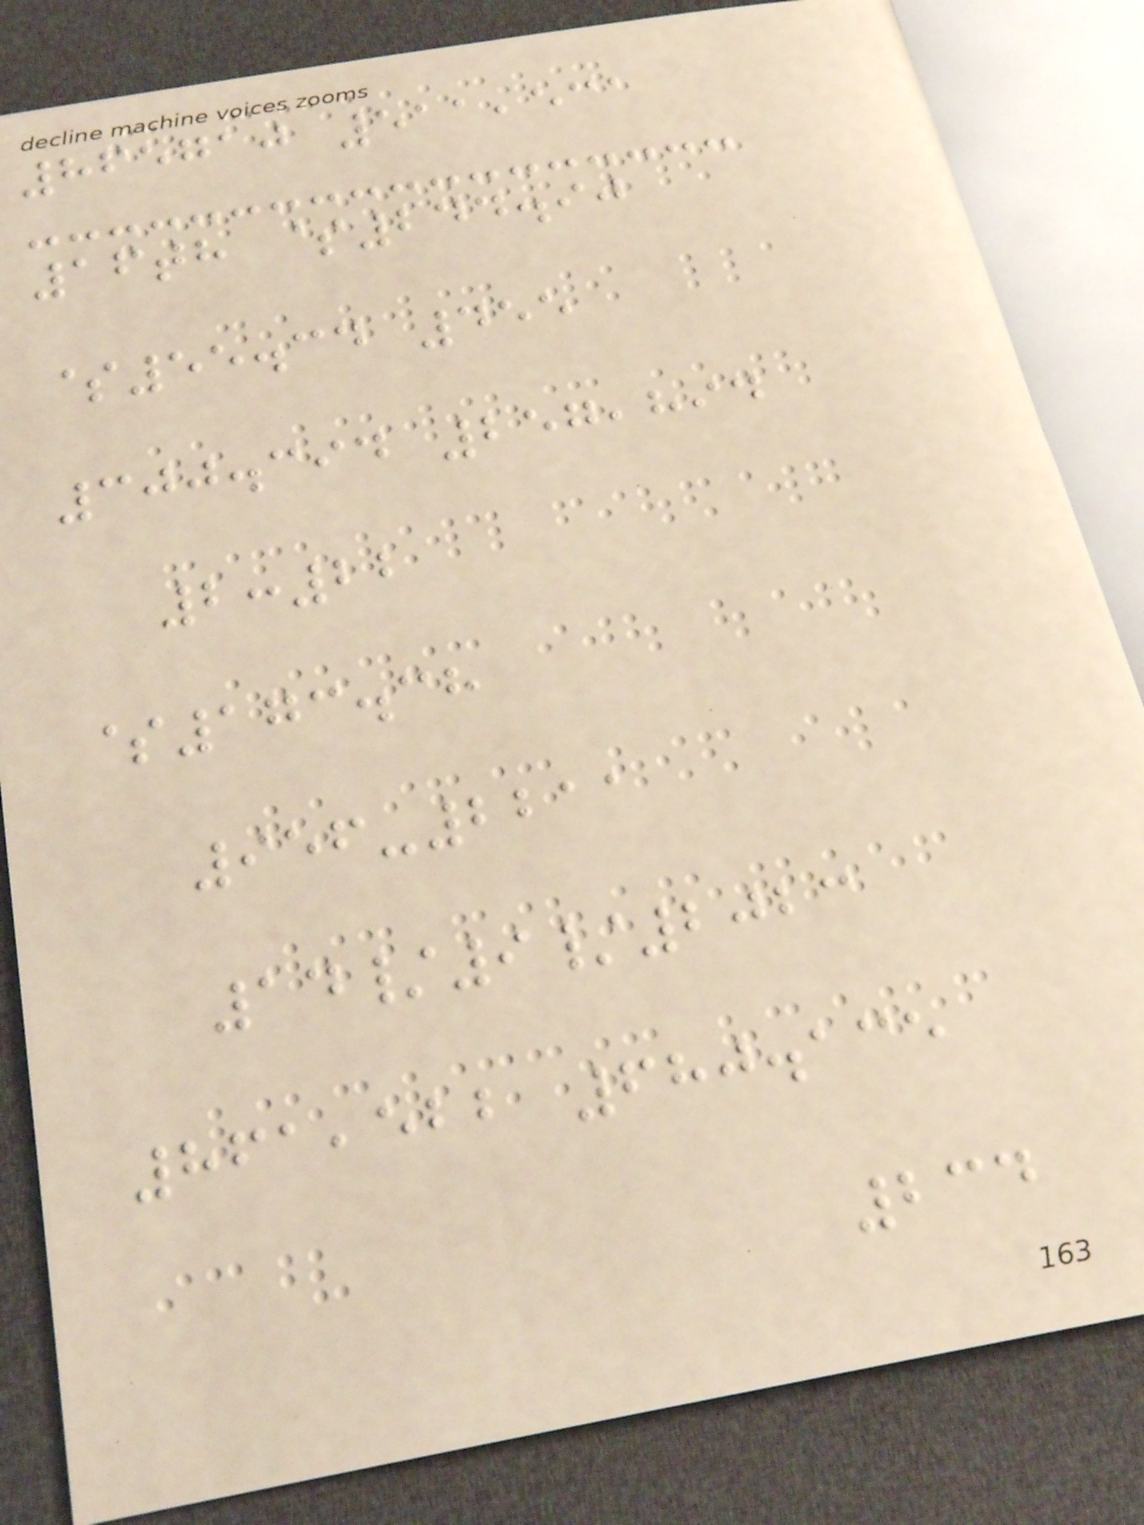865710 511,531
16th $244.90
$55.34 455
300.394 257,894
2:22
$173.38
956-2211
14/9/2023
861,522 680.135
234
